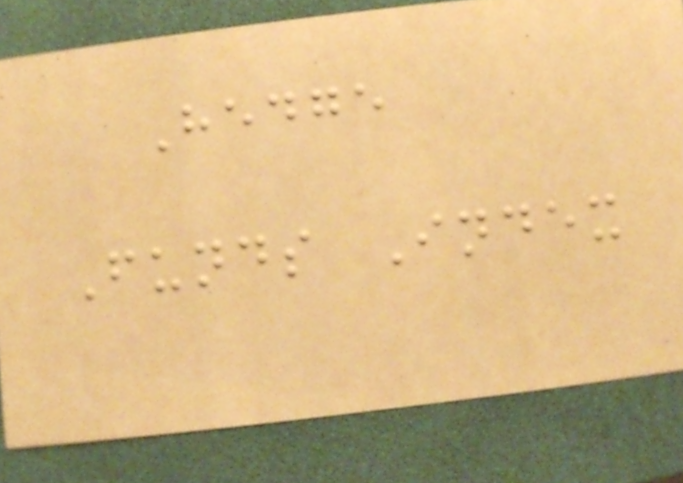Hedge
Funds Index
